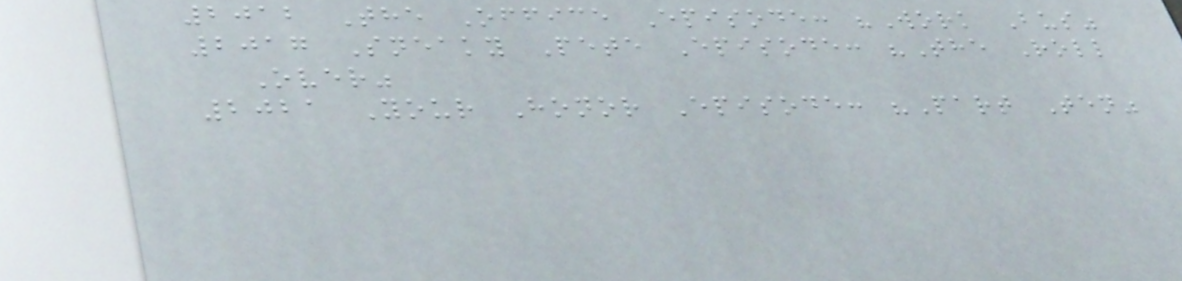2012 The Office Episode: "Work Bus"
2017 Sneaky Pete Episode: "The Roll
Over"
2021 Your Honor Episode: "Part Ten"
